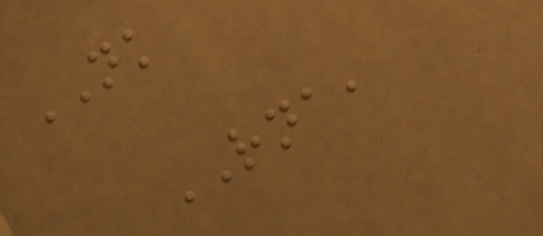NK
RNA,
